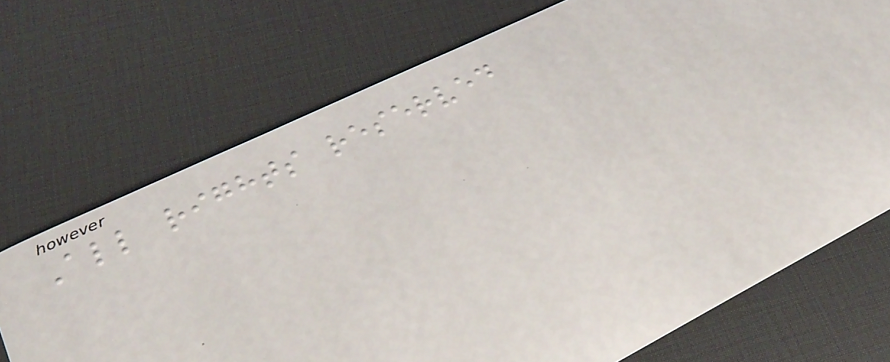All rights reserved
